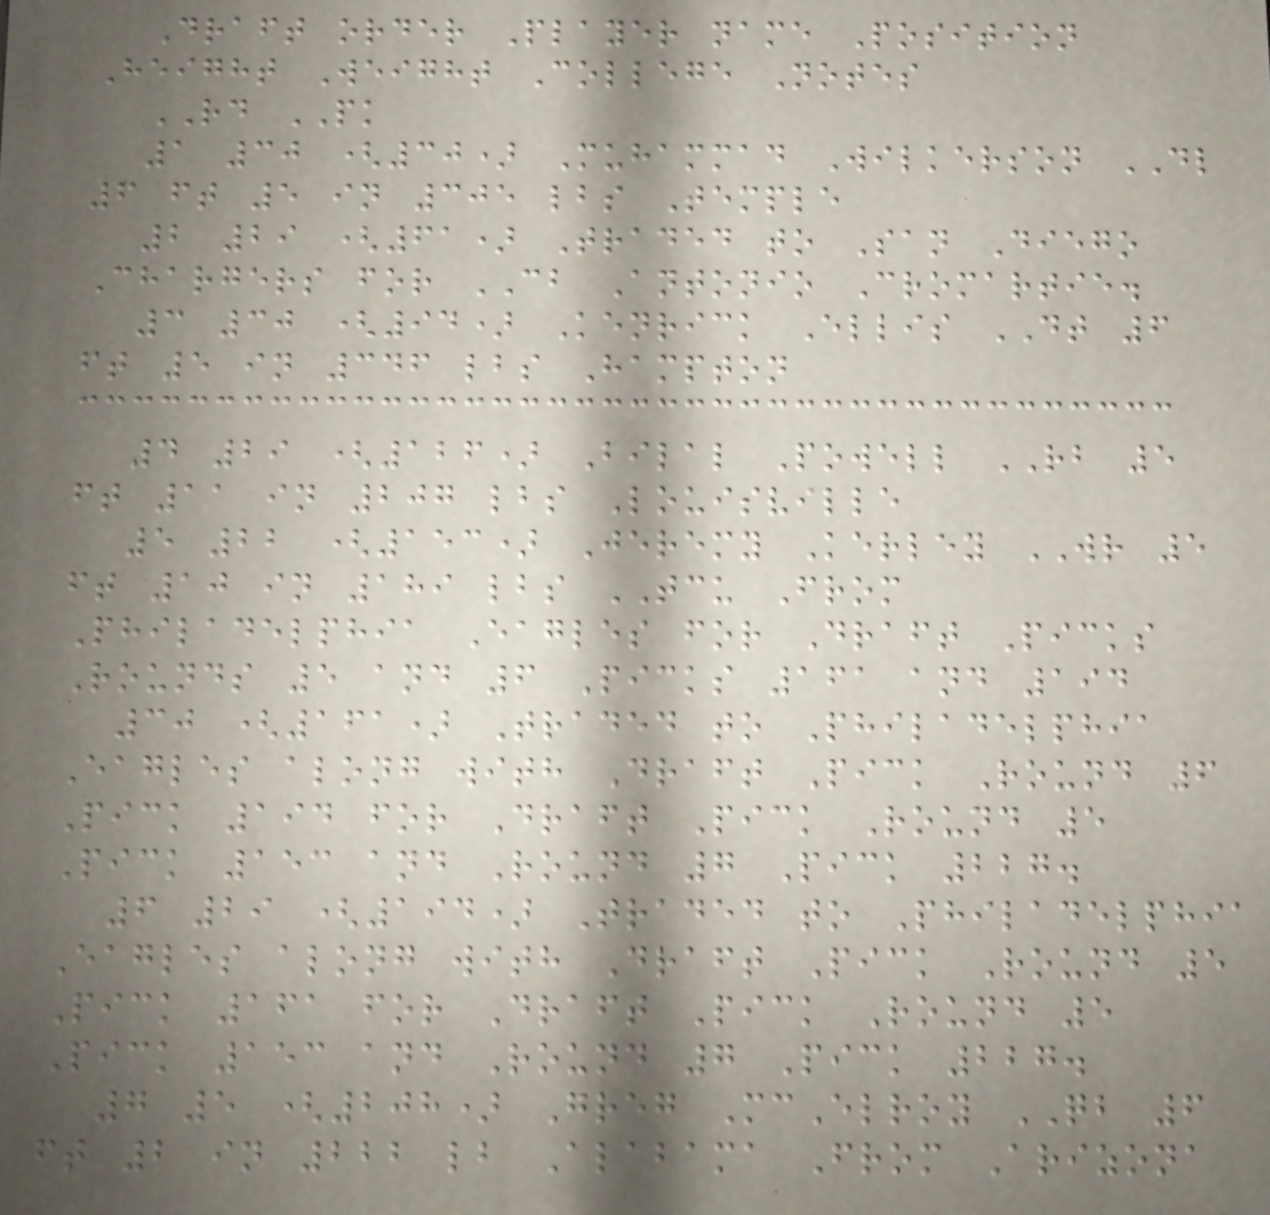Draft order Player name Position
Height Weight College Notes
RD PK
1 30 (30) Muhammad Wilkerson DL
6 ft 5 in 305 lbs Temple
2 29 (61) Traded to San Diego
Chargers for CB Antonio Cromartie.
3 30 (94) Kenrick Ellis DT 6
ft 5 in 346 lbs Hampton
4 29 (126) Bilal Powell RB 5
ft 11 in 207 lbs Louisville
5 22 (153) Jeremy Kerley WR 5
ft 10 in 189 lbs TCU From
Philadelphia Eagles for Draft Picks
Rounds 5 and 6 Picks 161 and 194
30 (161) Traded to Philadelphia
Eagles along with Draft Pick Round 6
Pick 194 for Draft Pick Round 5
Pick 153 and Round 7 Pick 227.
6 29 (194) Traded to Philadelphia
Eagles along with Draft Pick Round 5
Pick 161 for Draft Pick Round 5
Pick 153 and Round 7 Pick 227.
7 5 (208) Greg McElroy QB 6
ft 2 in 222 lb Alabama From Arizona
